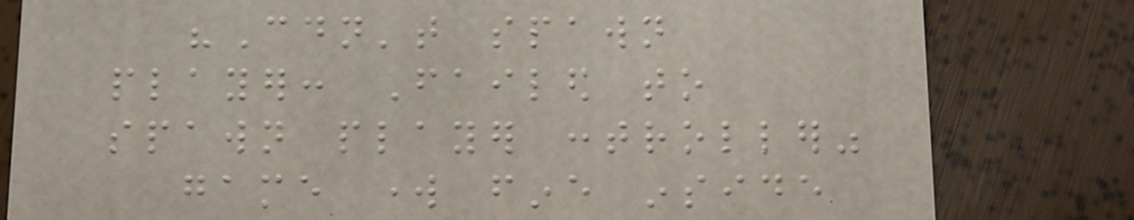"Couldn't spawn
player: Failed to
spawn player controller"
game work fine inside
